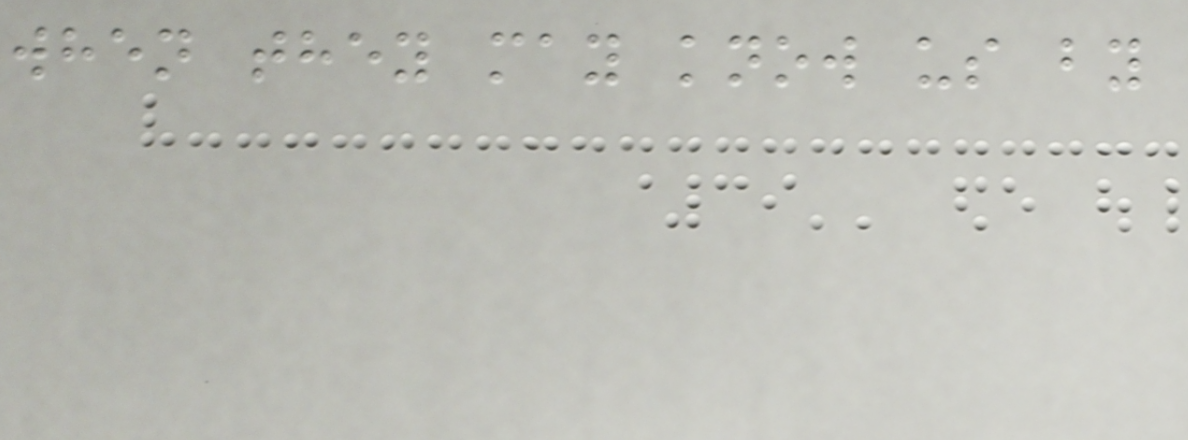when they may know us by
